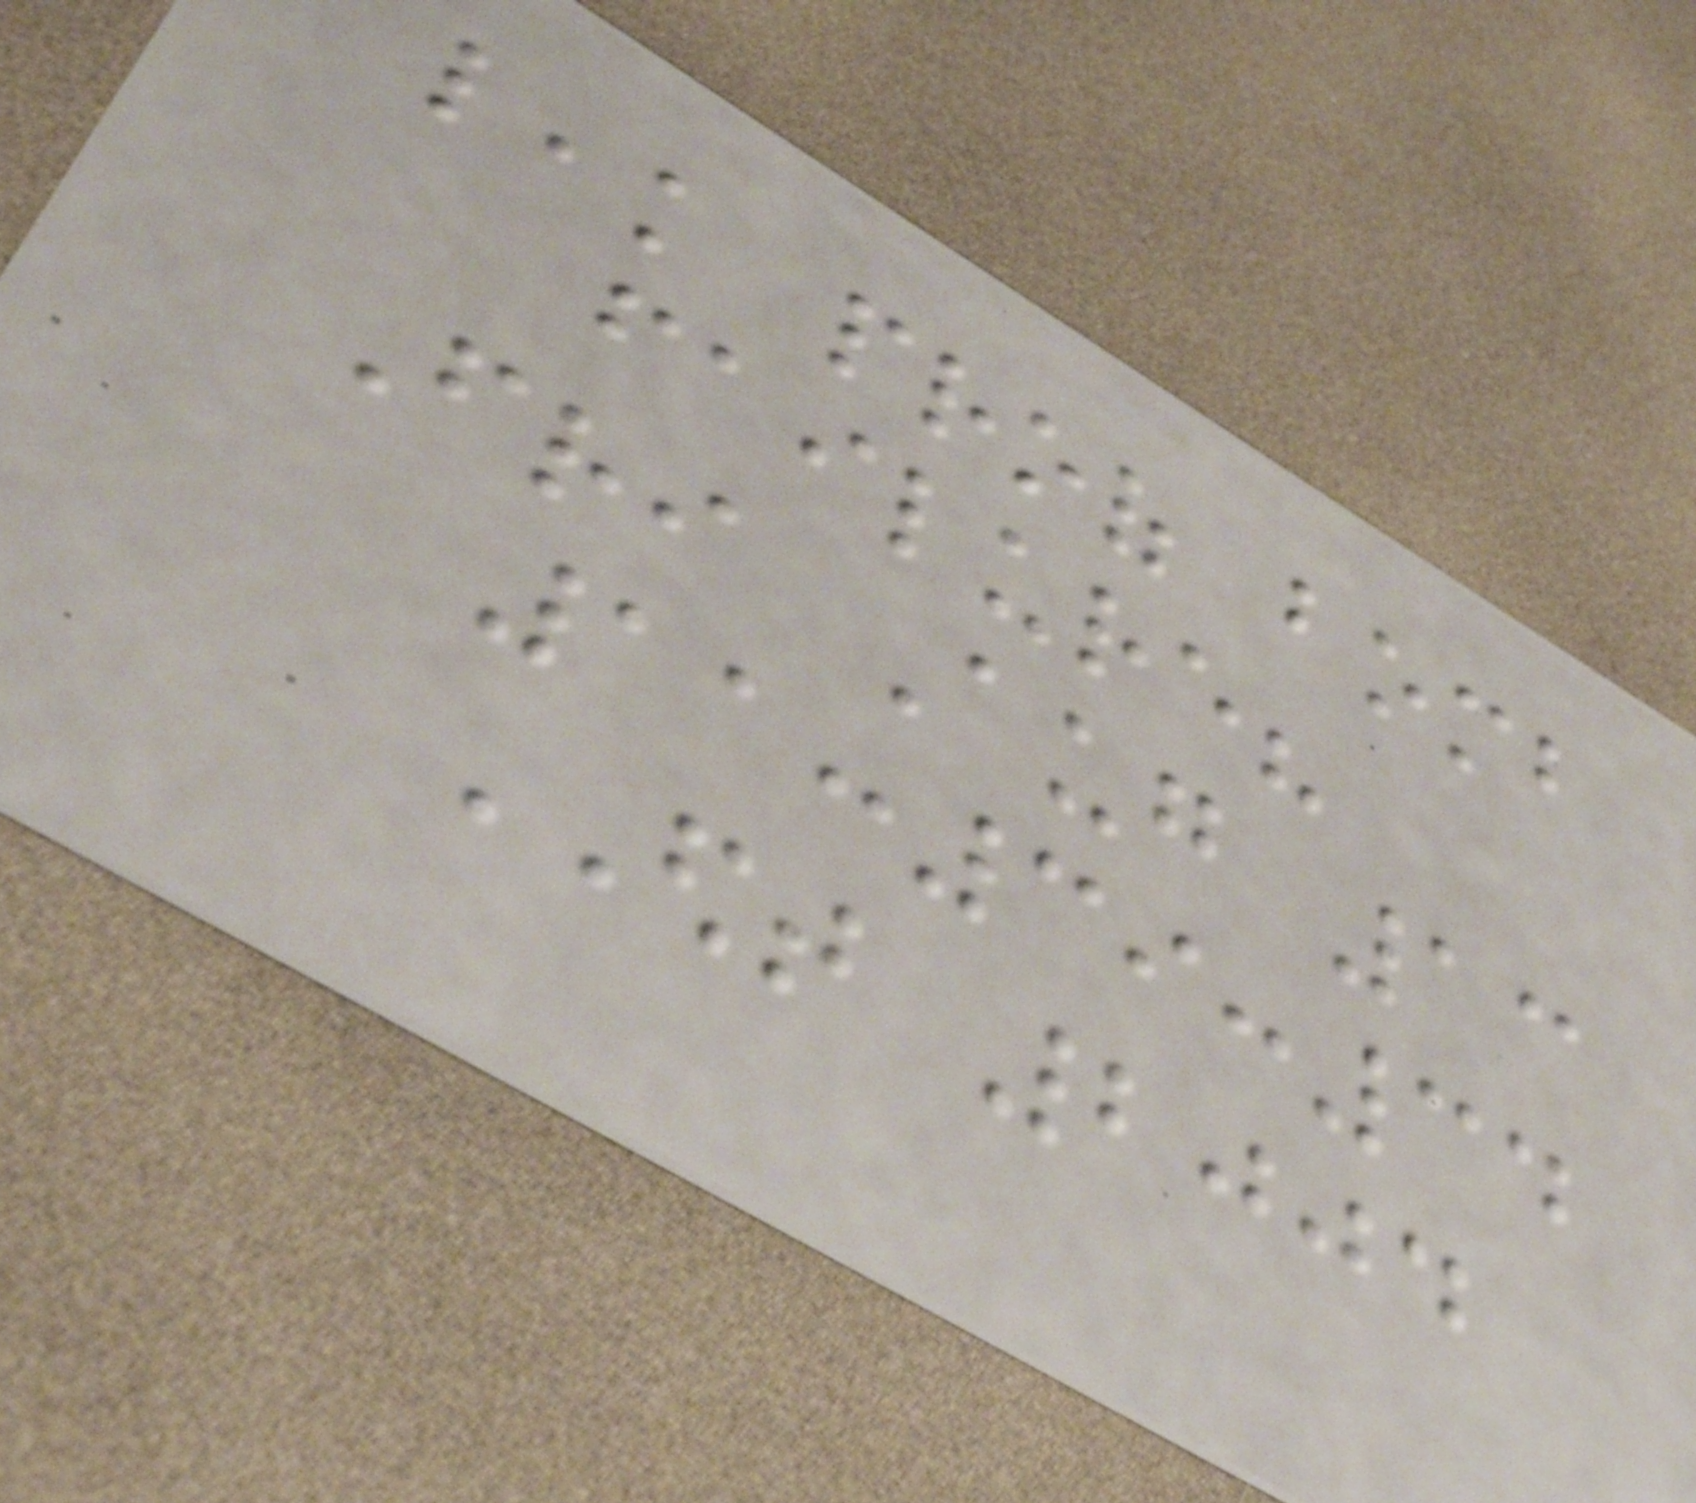leak proof bomb
failure?
Fri Aug 13
11:39:34
EDT 2004
